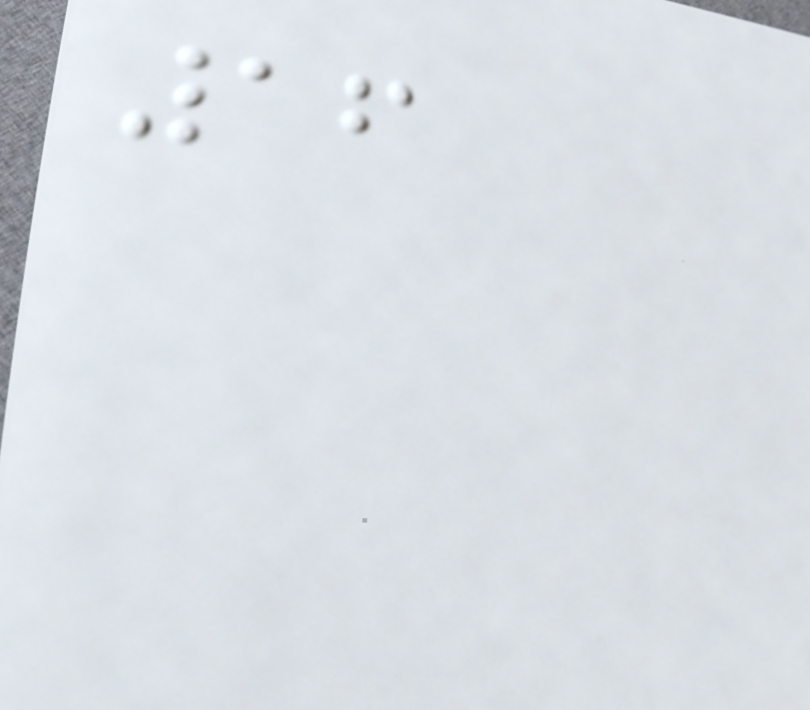16
